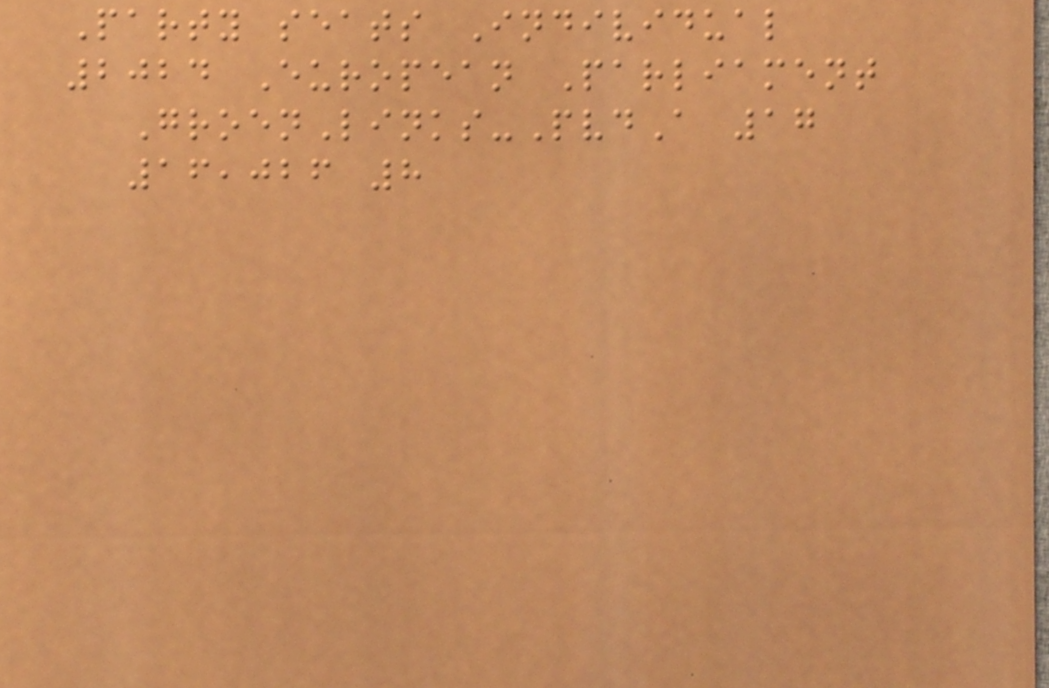Party seats Individual
2024 European Parliament
GroenLinks-PvdA 17
16,026 8
